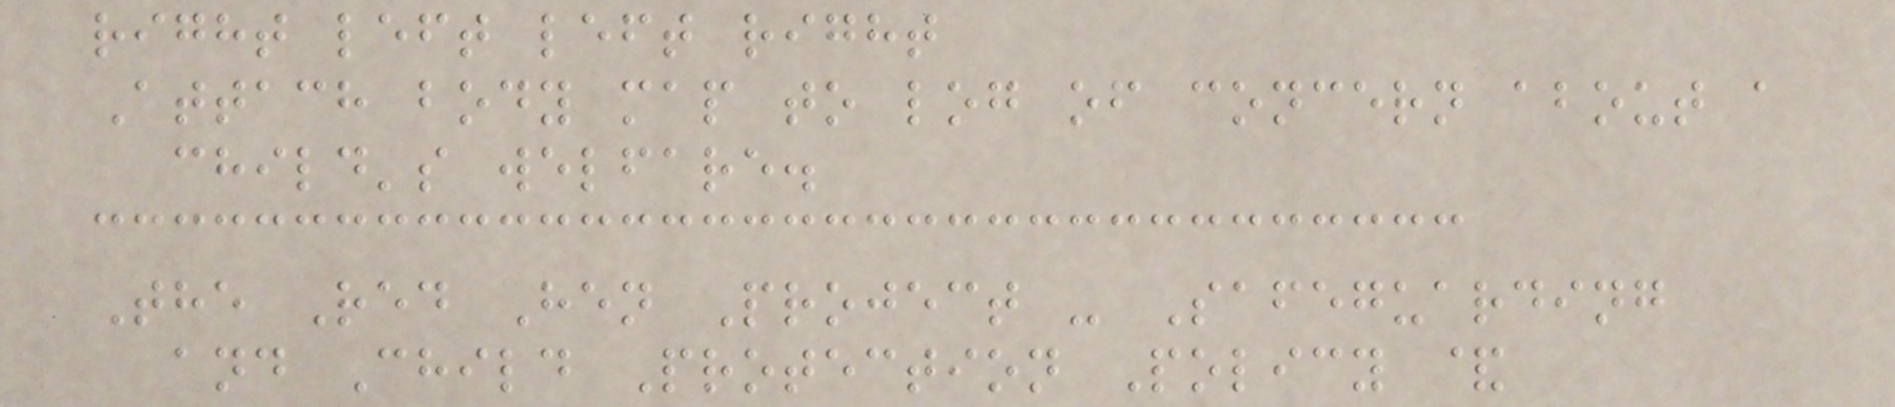right left left right
Attach body map to log of concern about a
child's welfare.
The Red Hen Project - Safeguarding
and Child Protection Policy &
